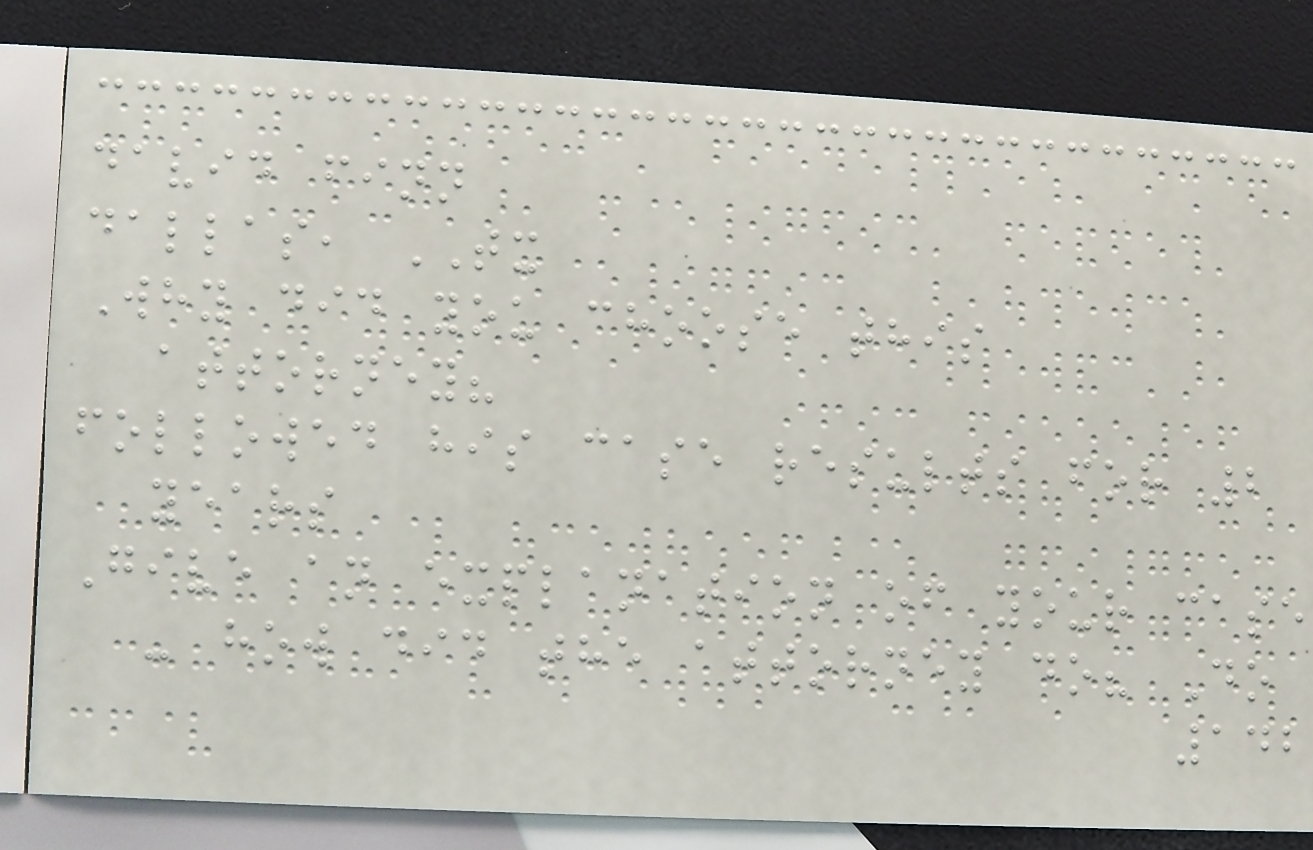david finn
dallas, TX
Why did you choose this
attorney?
followed his case results for 2
years
Give an explanation of your case
- how did the attorney do? Do
142
